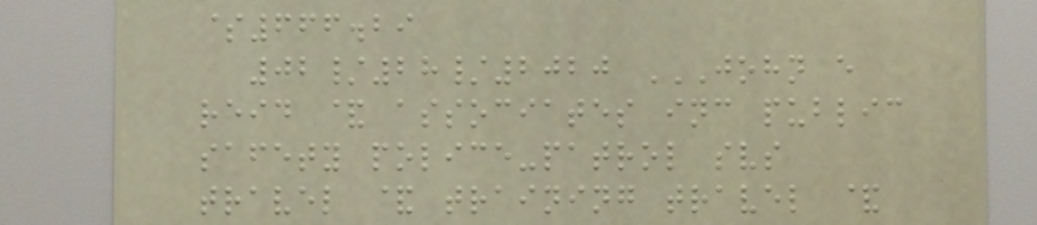$666.29
02/28/2020 JOHN E
REID & ASSOCIATES INC PUBLIC
SAFETY POLICE-PATROL SVS
TRAVEL & TRAINING TRAVEL &
